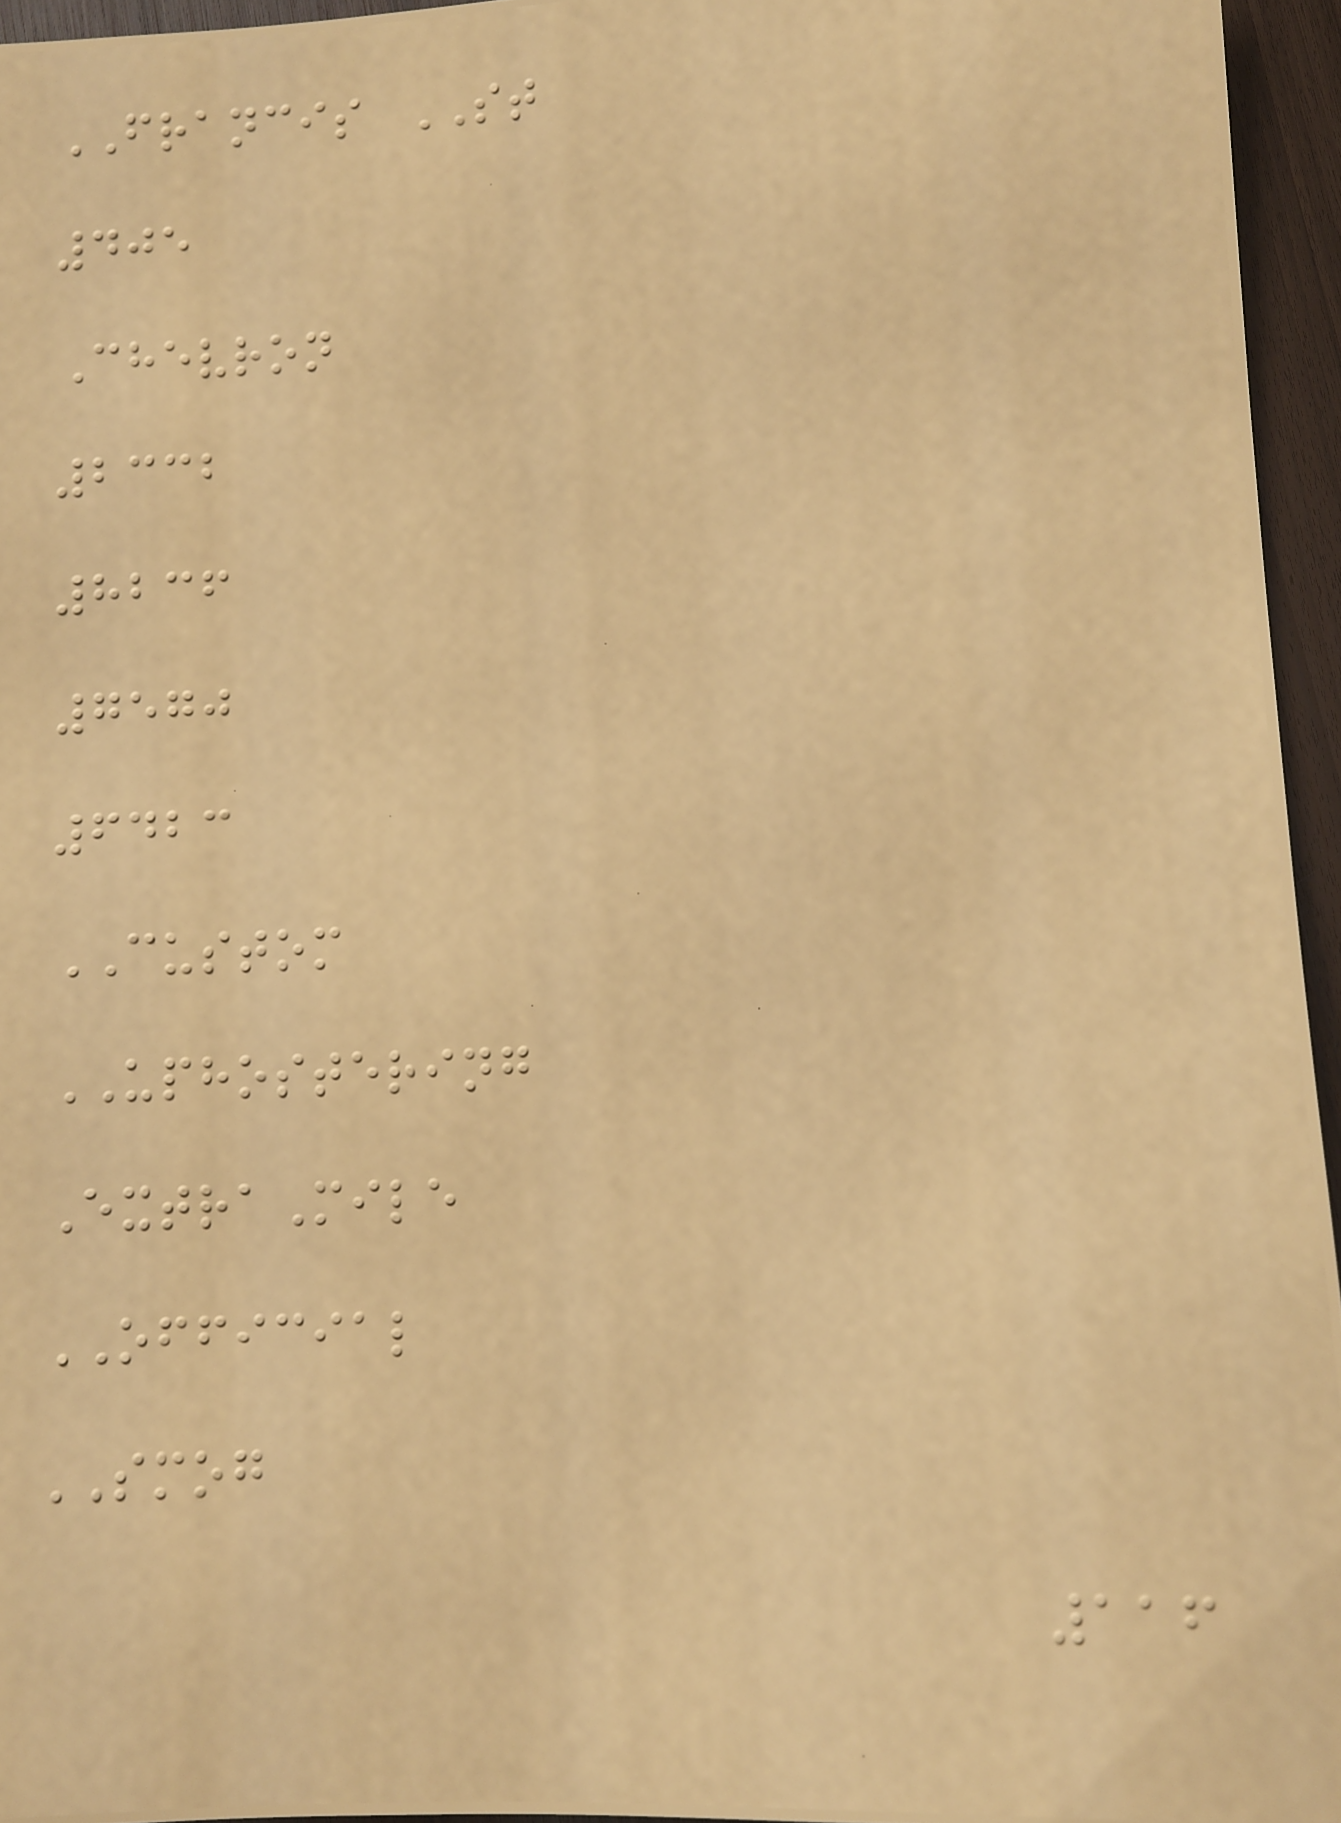FRANCIS ST
405
Chevron
2332
8236
7570
6423
CUSTOM
UPHOSTERING
ExtraMile
OFFICIAL
SMOG
116
